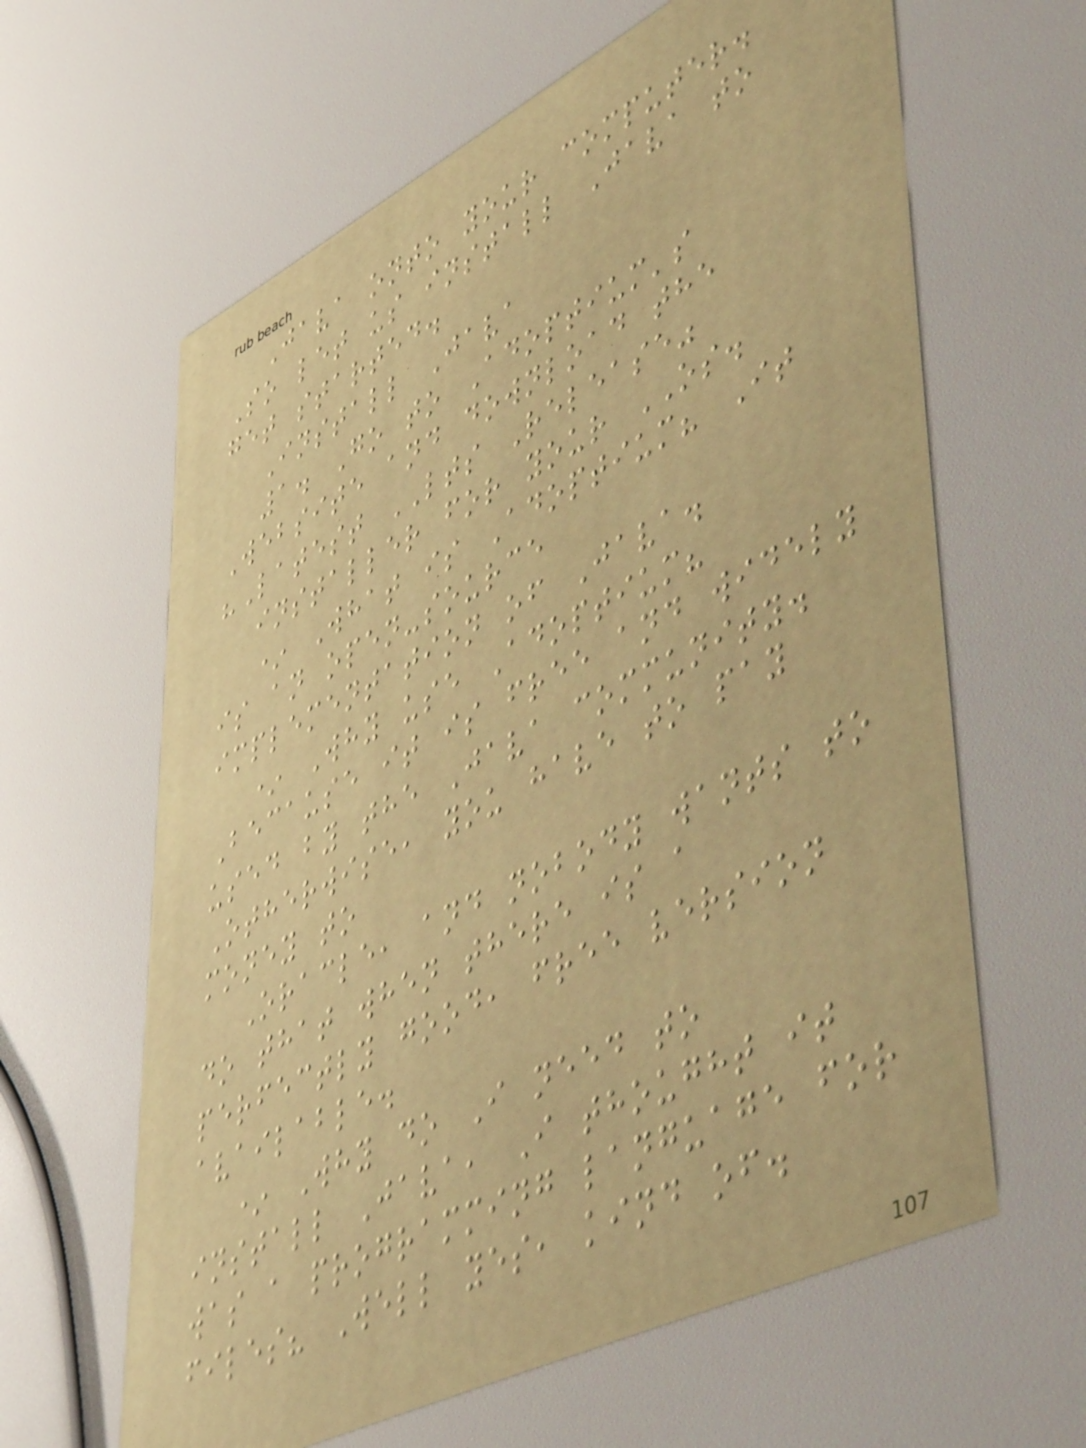Java onto your computer.
So let us install Java to
get started.
Install Java
1. Go to Adoptium's
Website and download the
"Latest LTS Release"
installer for your OS.
* What is Adoptium? It
is an open-source
implementation of Java.
* Why use Adoptium?
Because it is free and widely
used by the Java community.
Otherwise, you have to pay
money to
Oracle, and nobody wants to
do that when there is a
perfectly good, free version
available.
* Why do I need to
install Java, I thought it
was a programming language for
files? Well yes, kind of.
